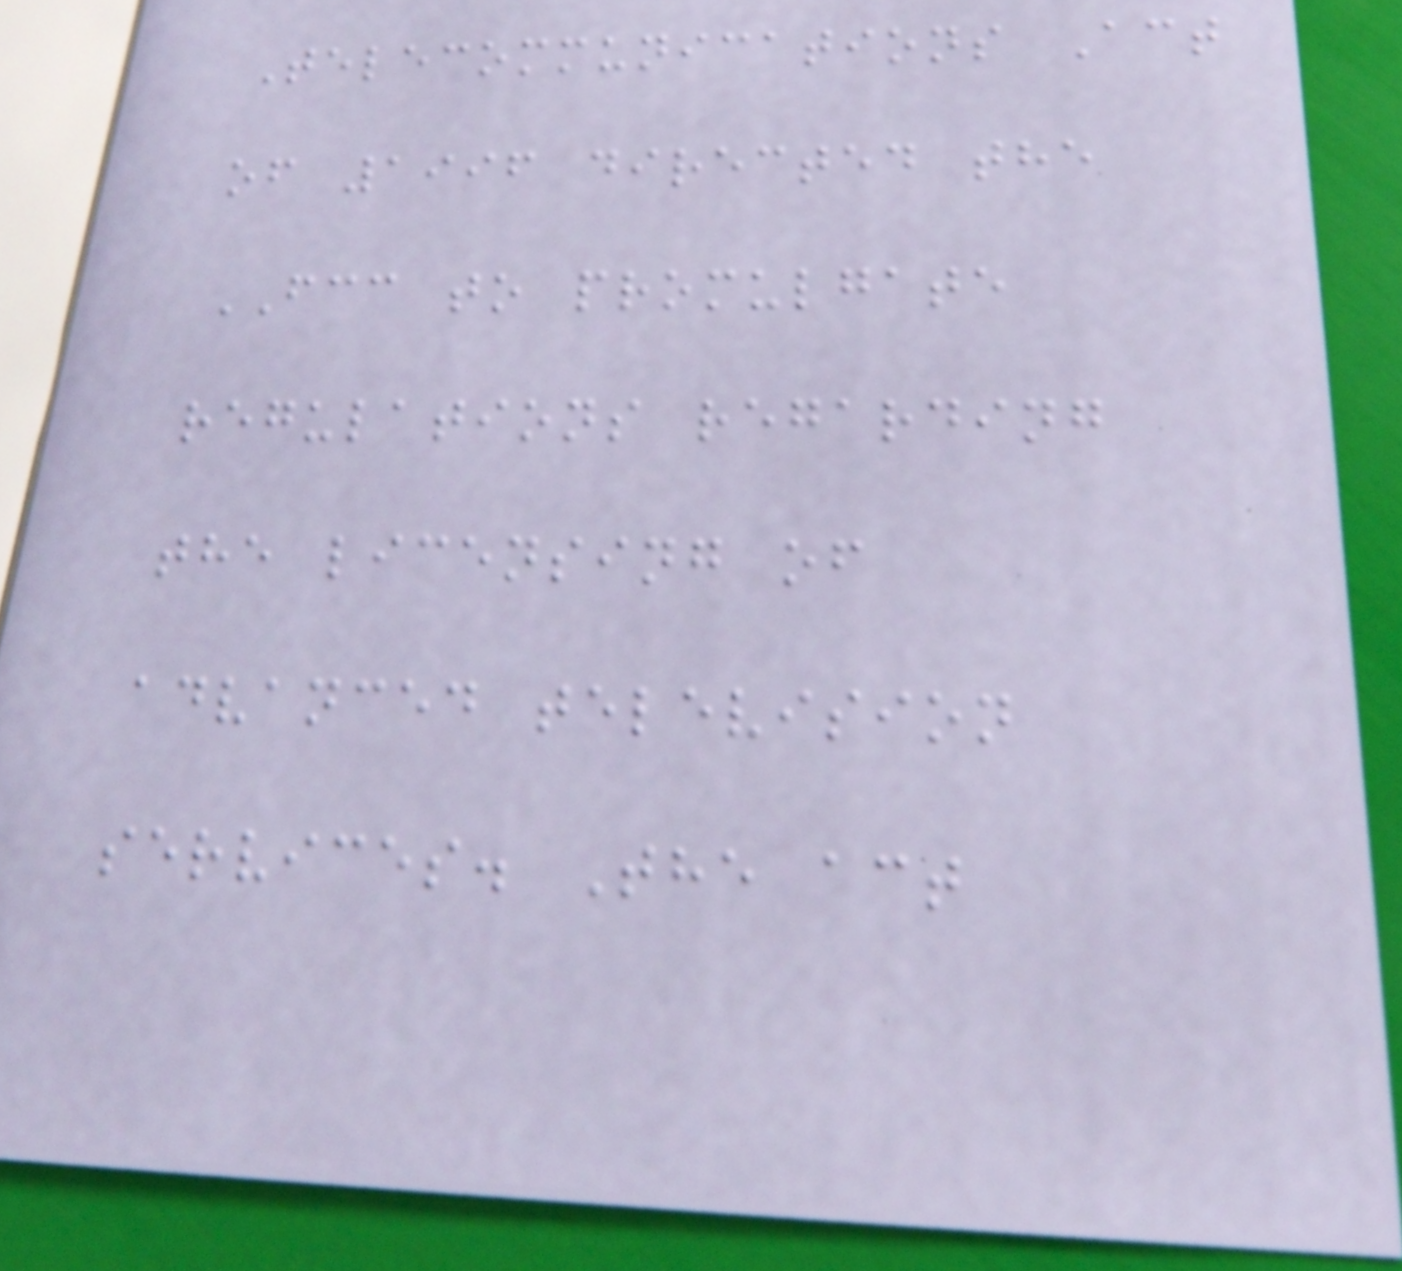Telecommunications Act
of 1996 directed the
FCC to promulgate
regulations regarding
the licensing of
advanced television
services. The act
